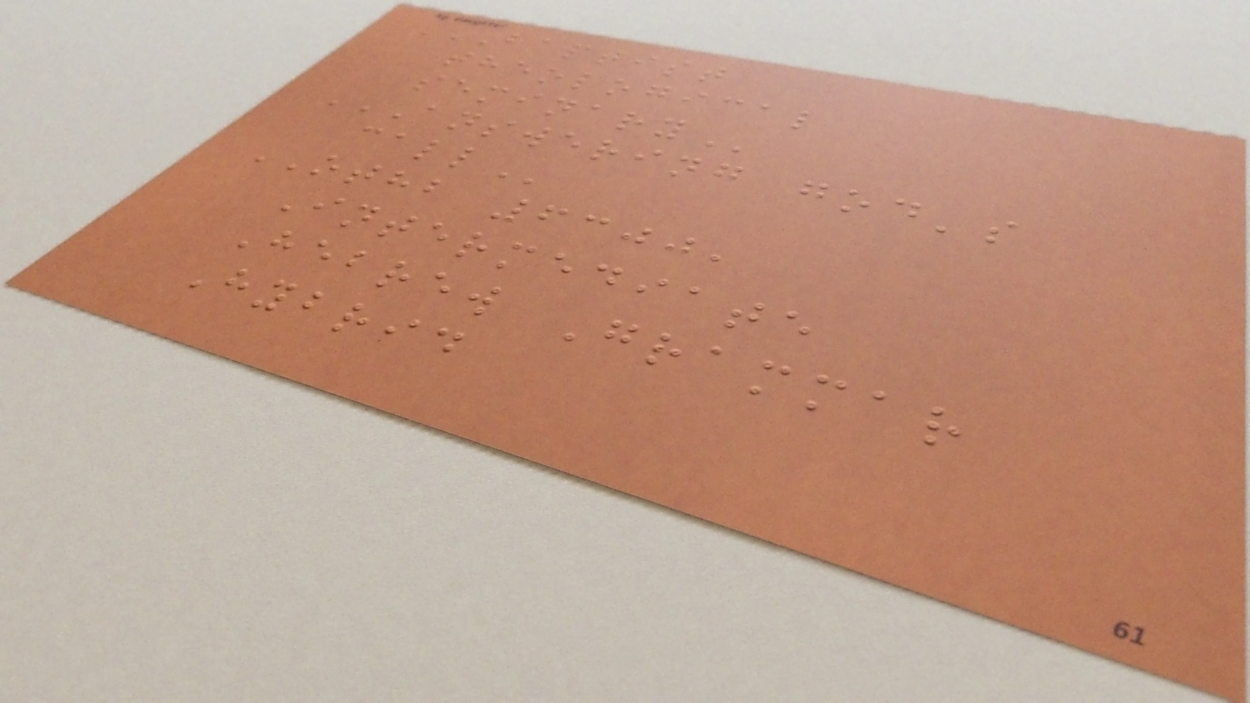BAPTIST
THEOLOGICAL
SEMINARY
ANSWERING GOD'S
CALL
OTHB 6300,
Intermediate
Hebrew Grammar
Hybrid
